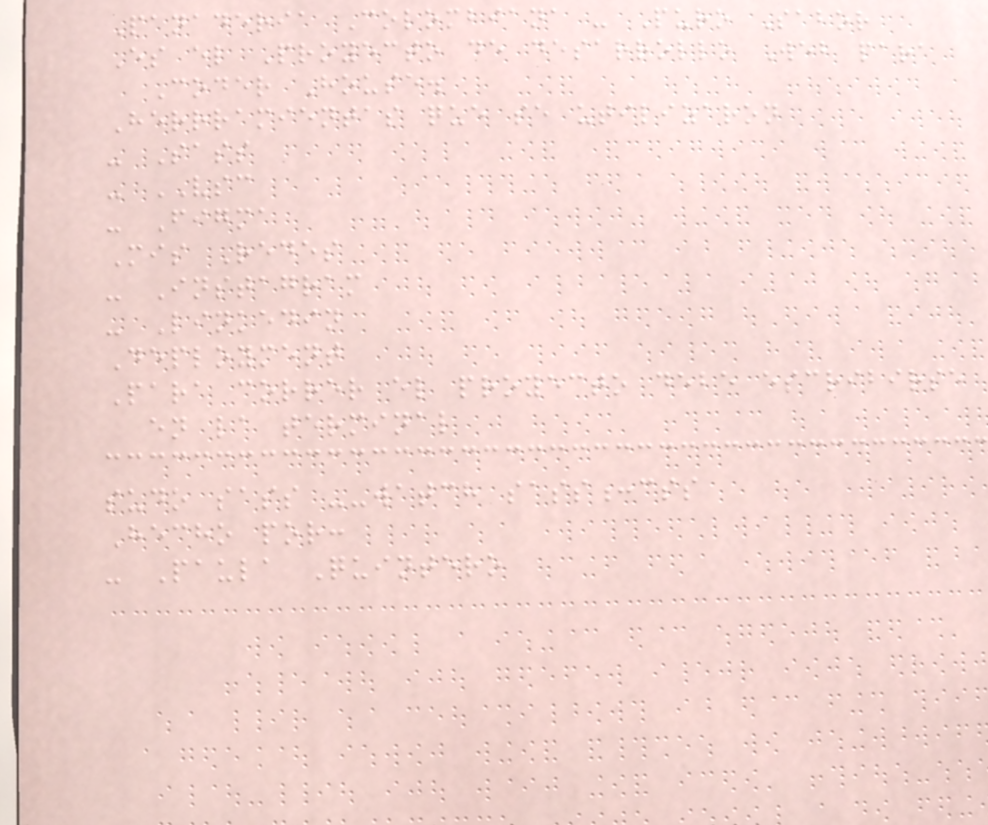Panaderia Colombiana - Puro Sabor
Es el Proyecto de desarrollo Web para
Coder House.
Herrramientas que se utilizaron
- Sass
- VSC
- Figma
Mis Redes
- Instagram
- Linkedin
Deployment
Para correr el proyecto debe escribirse
en la terminal
sudo sass --watch sass:css
Hecho por:
- Paula Quintero
